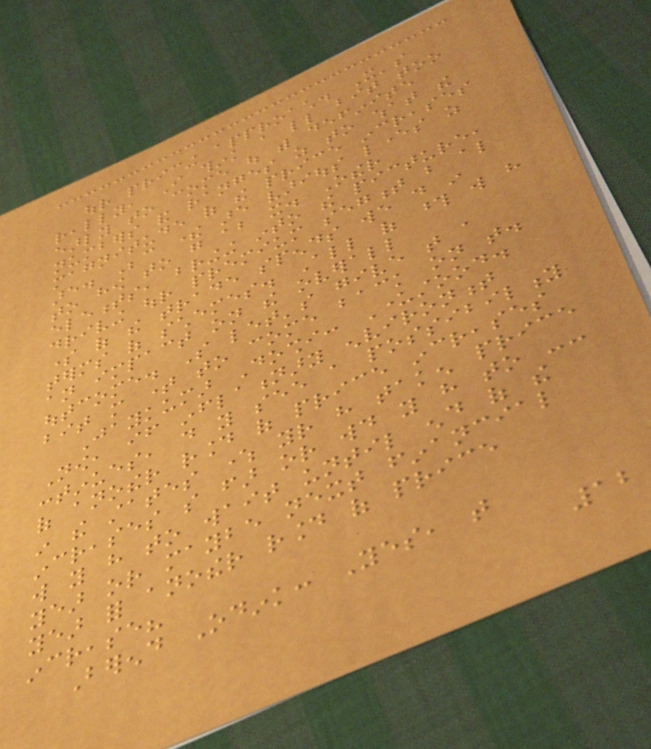our pricing approach. It's
really, I think a little bit too
early to come out with definite
numbers and ranges as to what the
magnitude of the price increases
are. Because there are various levers as
to how to go about it. Other
elements, bringing into the picture,
driving our premium segment but also
some of the trade spends we do in
terms of schemes. All of those will have
an impact on the overall
outcome. So let's give that a
bit more time to come back on that.
Jaykumar Doshi: Understood.
Now, if inflationary environment
continues, do you see a possibility
of another round of price increases
in the states where your have taken price
increases so far or would you have to --
will you have to wait until end of the
year or maybe next financial
year for another round of price
increase?
Berend Odink: Yes, that
12
